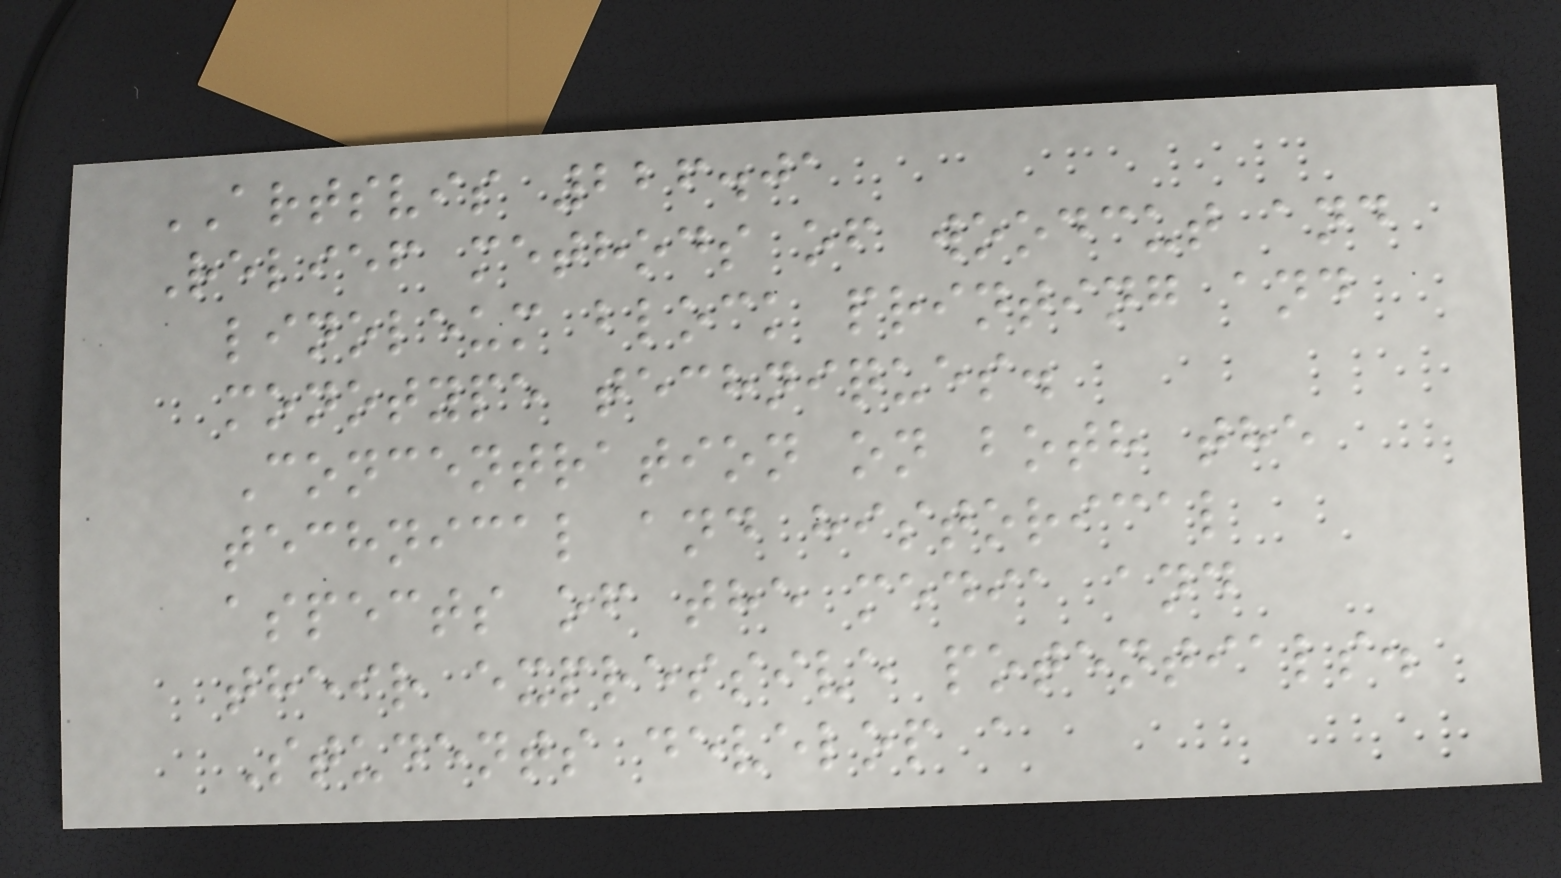ARTSVIS 226.01
Relief methods of woodcut and
linoleum block printing and
monotype techniques.
Concentration on both the
technical and historical
aspects of the media and
their expressive potentials.
Students develop a
